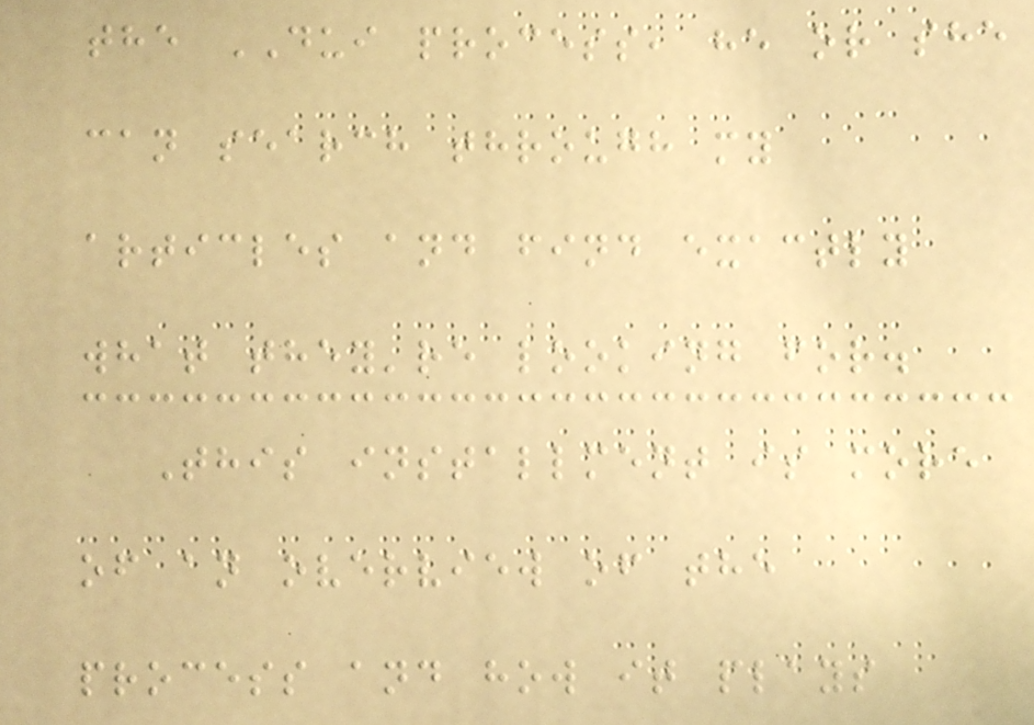the DUI process, he or she
can search through my
articles and find exactly
what they're looking for.
This installment is more
of an overview of the
process and how it plays
